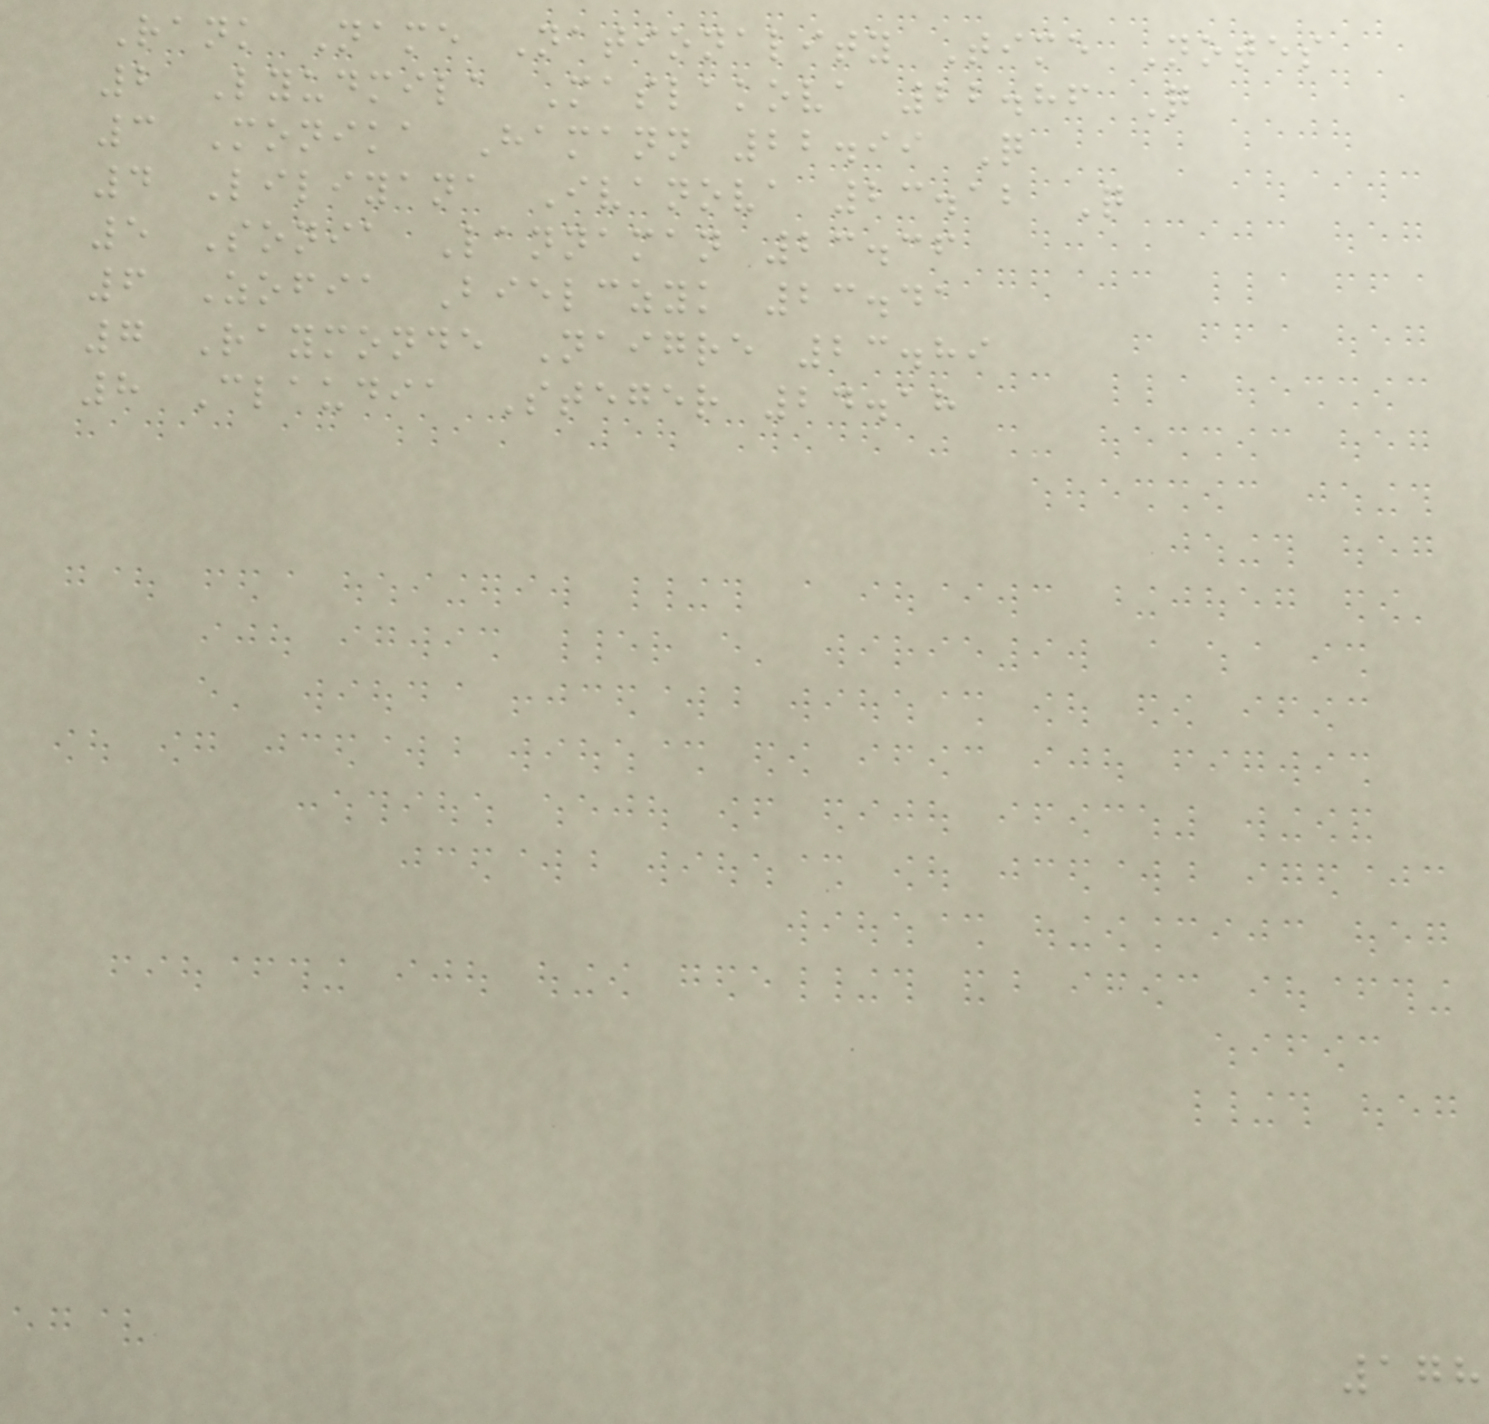Rank Name Nationality Time Notes
2 Lyudmila Maslakova 22.86 Q
3 Monika Hamann 22.99 Q
4 Liliyana Ivanova 23.12 Q
5 Sonia Lannaman 23.36
6 Zofia Bielczyk 23.41
7 Raymonde Naigre 23.89
8 Claudia Steger 24.18
178
